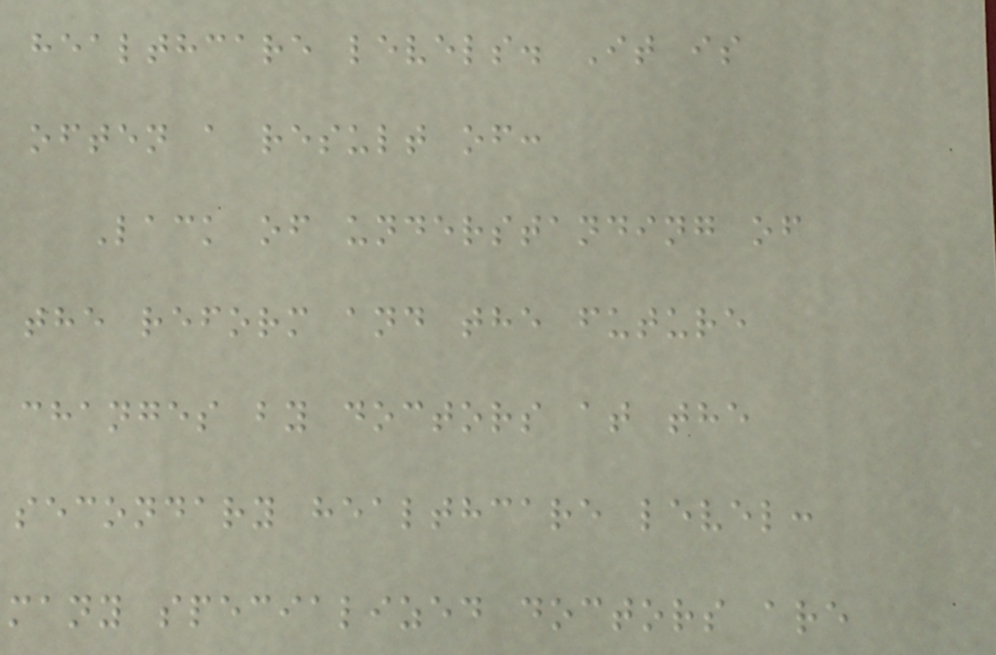healthcare levels. It is
often a result of:
Lack of understanding of
the reform and the future
changes by doctors at the
secondary healthcare level:
many specialized doctors are
